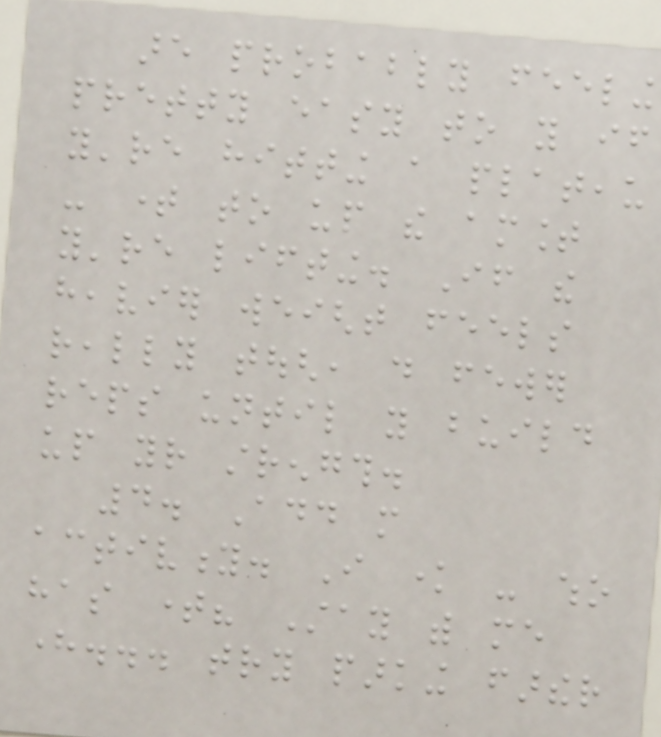are probably feeling
pretty easy to you if
you're hitting a plateau
- time to up the amount
you're lifting. If the
heavier weight feels
really tough, do fewer
reps until you build
up your strength.
4. Add more
activity. I know - who
has time? Stay with me
here... try parking farther
